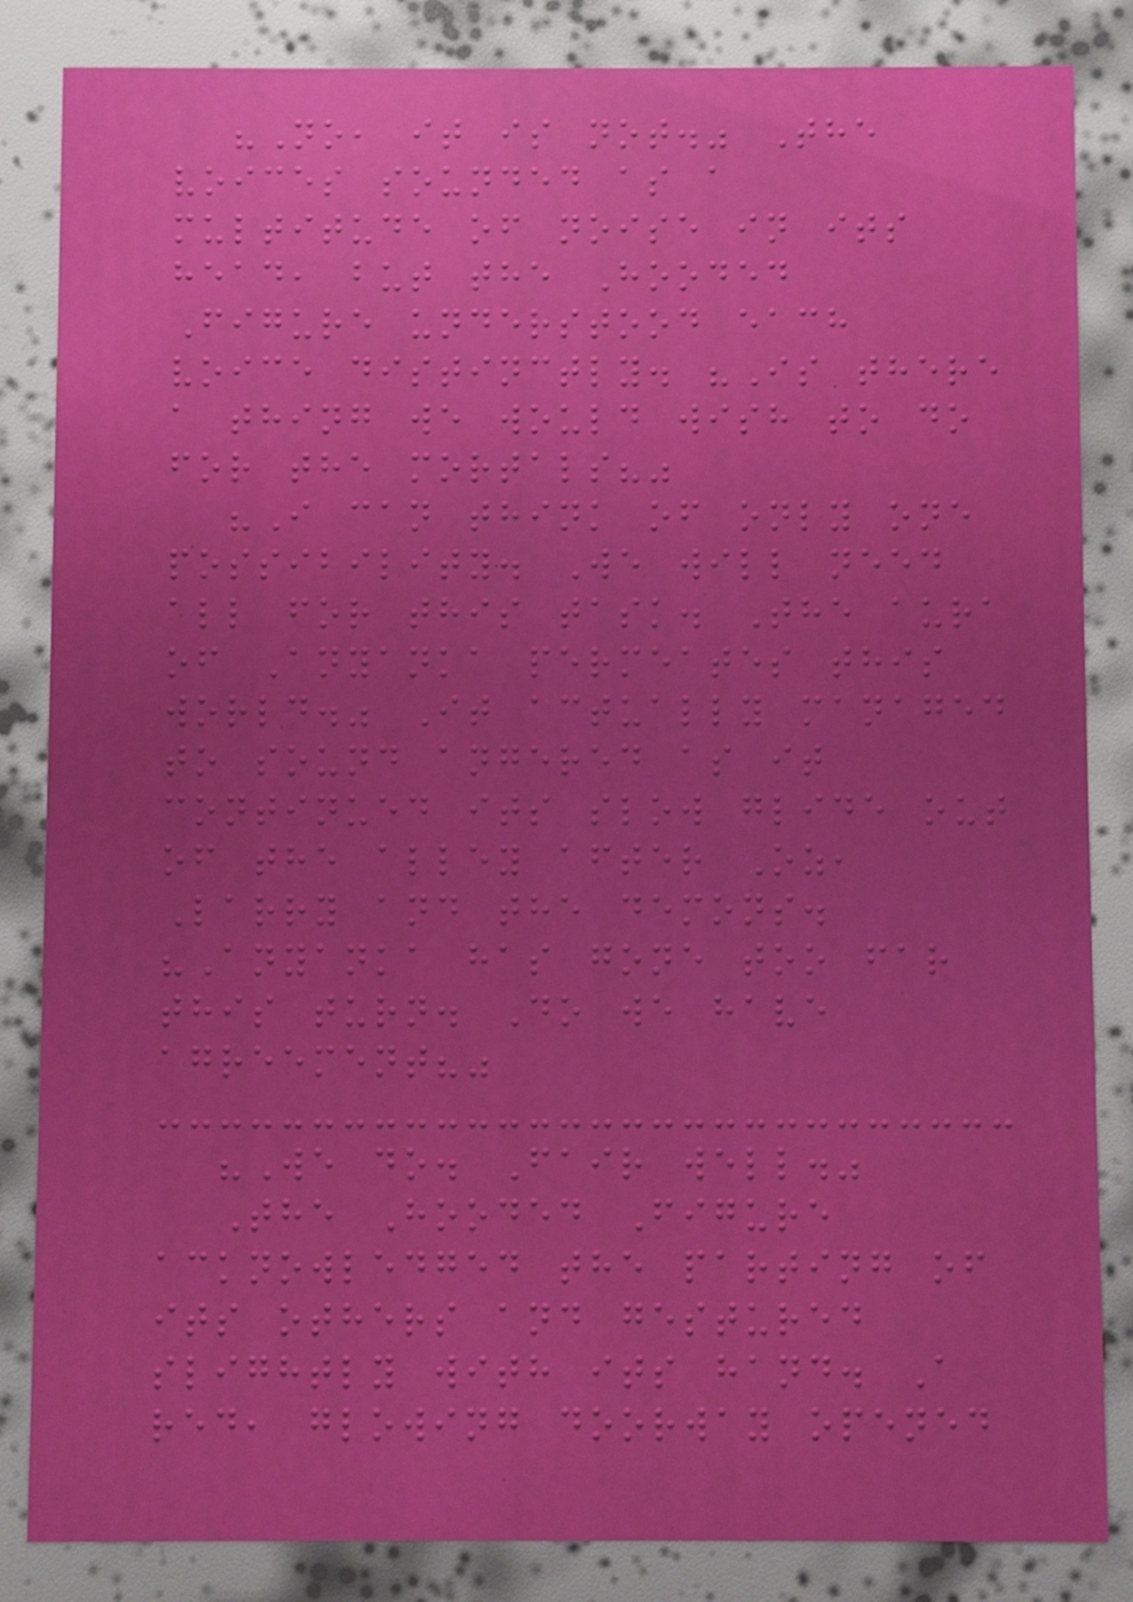"No, it is not." The
voices sounded as a
multitude of noise in its
head, but the Hooded
Figure understood each
voice distinctly. "Is there
a thing we would wish to do
for the mortals?"
"I can think of only one
possibility. We will need
all for this task. The aura
of Anyanka permeates this
world." It actually managed
to sound angered as it
continued its slow glide out
of the alley after Oz,
Larry and the demons.
"Anyanka has gone too far
this turn. Do we have
agreement?"
"We do. Fair well."
The Hooded Figure
acknowledged the parting of
its others and gestured
slightly with its hand. A
red, glowing doorway opened
